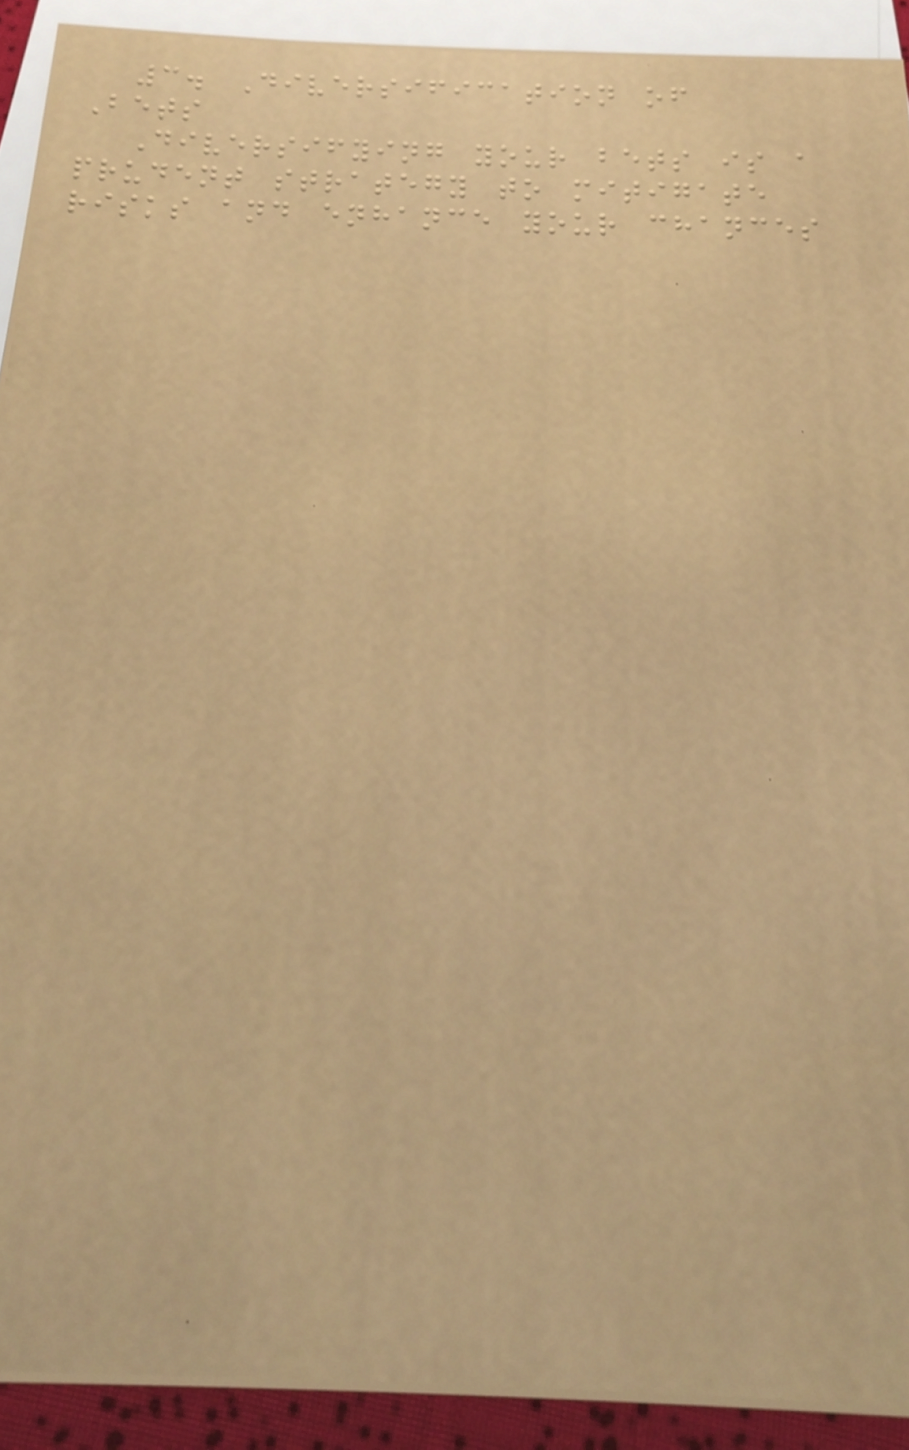3. Diversification of
Bets
Diversifying your bets is a
prudent strategy to mitigate
risks and enhance your chances
